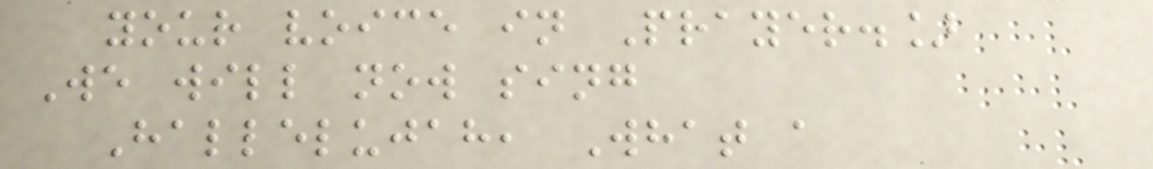your voice in Prayer.]
We will now sing
Hallelujah, What a
